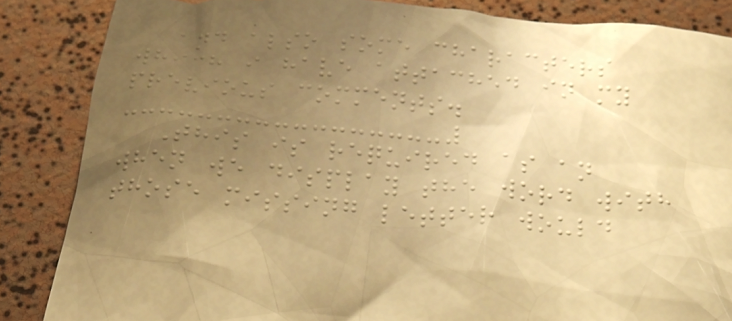and also some characters
which i have attached in my
previous comments.
This is required as an
when we display the word with
those missing letter would
